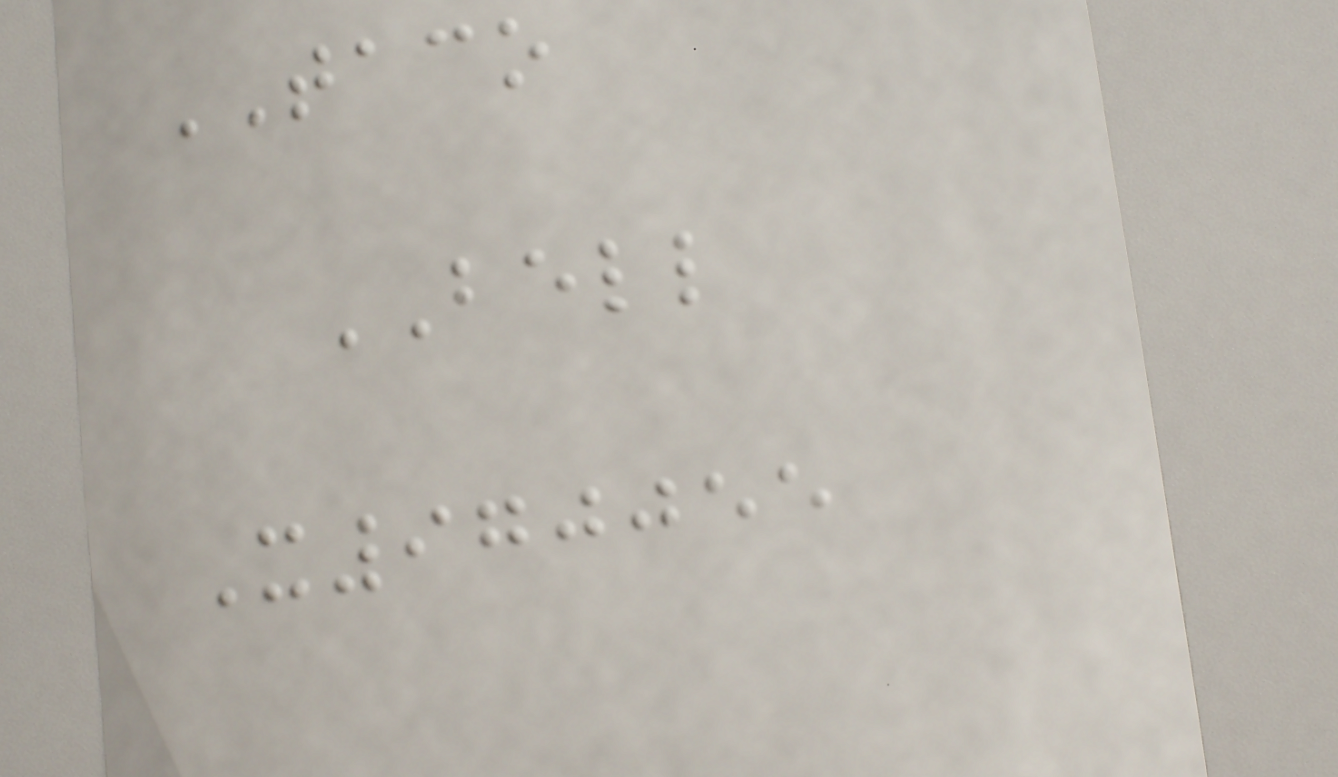TACO
BELL
X970055
